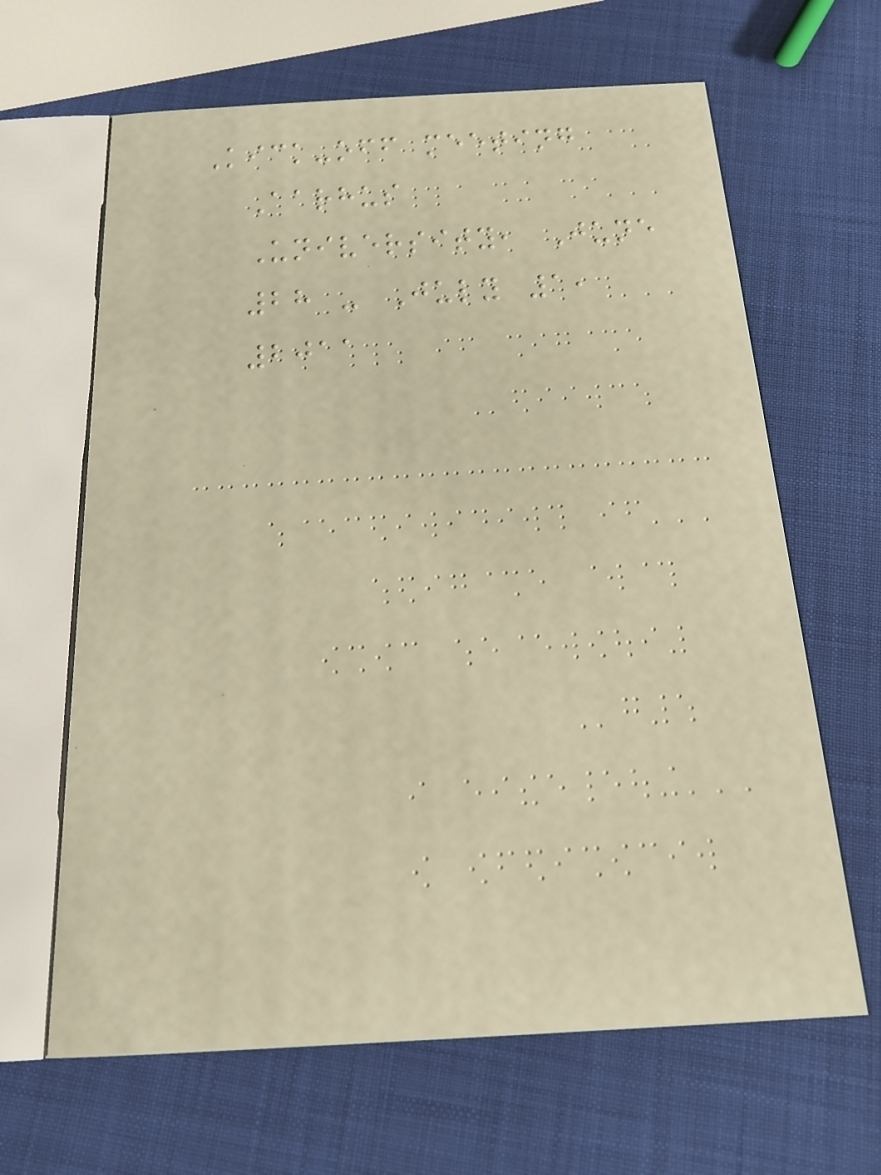Kick-off meeting
Aarhus
University, June
28 - July 1,
2011
